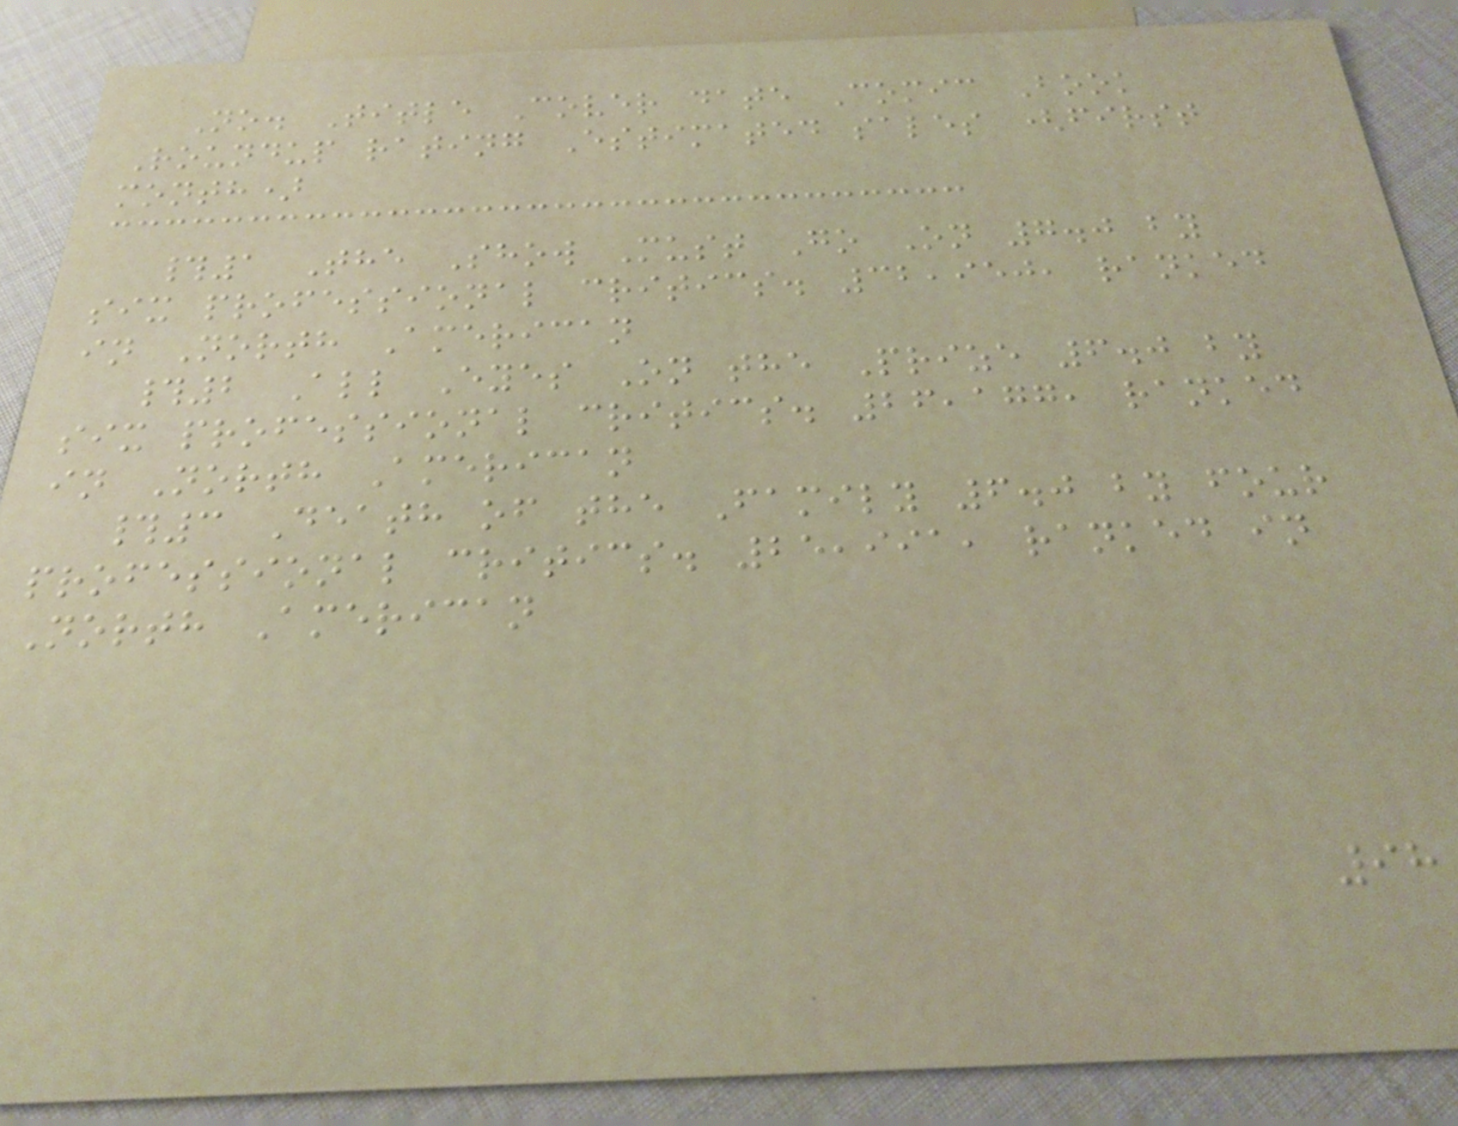No. Title Cover date Comic Book
Roundup rating Estimated sales (first
month)
#1 The Show Must Go On 7.0 by
six professional critics. 32,950, ranked
in North American
#2 All Eyes On the Prize 6.0 by
six professional critics. 26,177, ranked
in North American
#3 Death of the Family 6.0 by four
professional critics. 25,991, ranked in
North American
98
